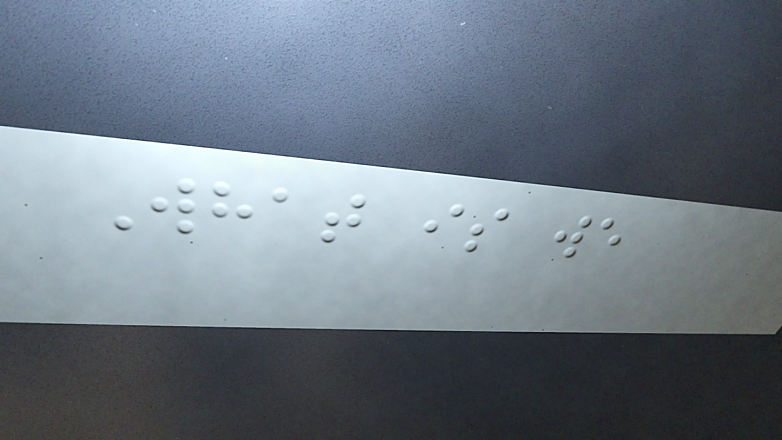What is we
